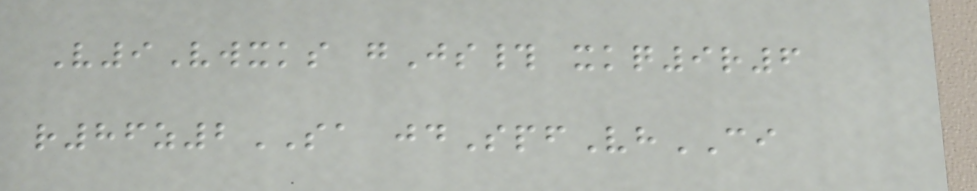V9Vwxks gJs# xkq9r6
r86z2SA jdSpfVhCI
